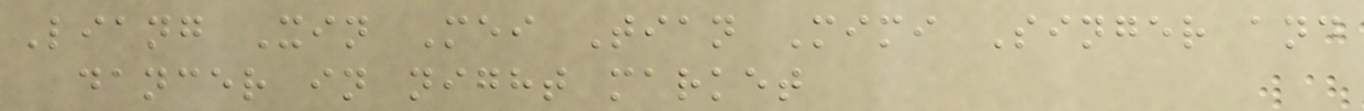Liang Xin Mei Tian Mimi Singer and
dancer in night market
